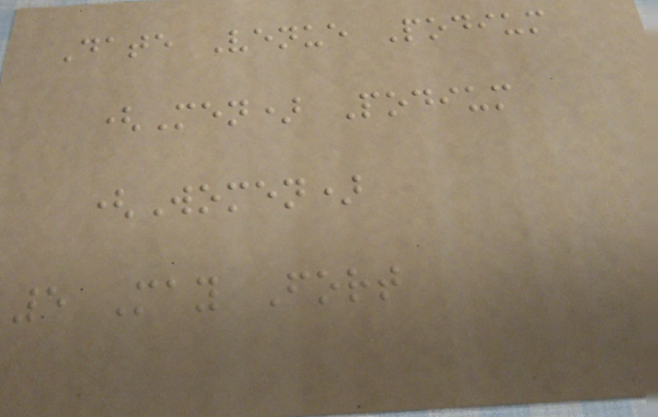Date Venue Podium
(Men) Podium
(Women)
5 May Fort
